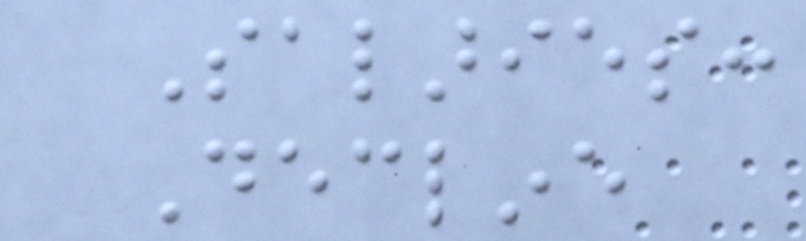Salaries:
Decline
